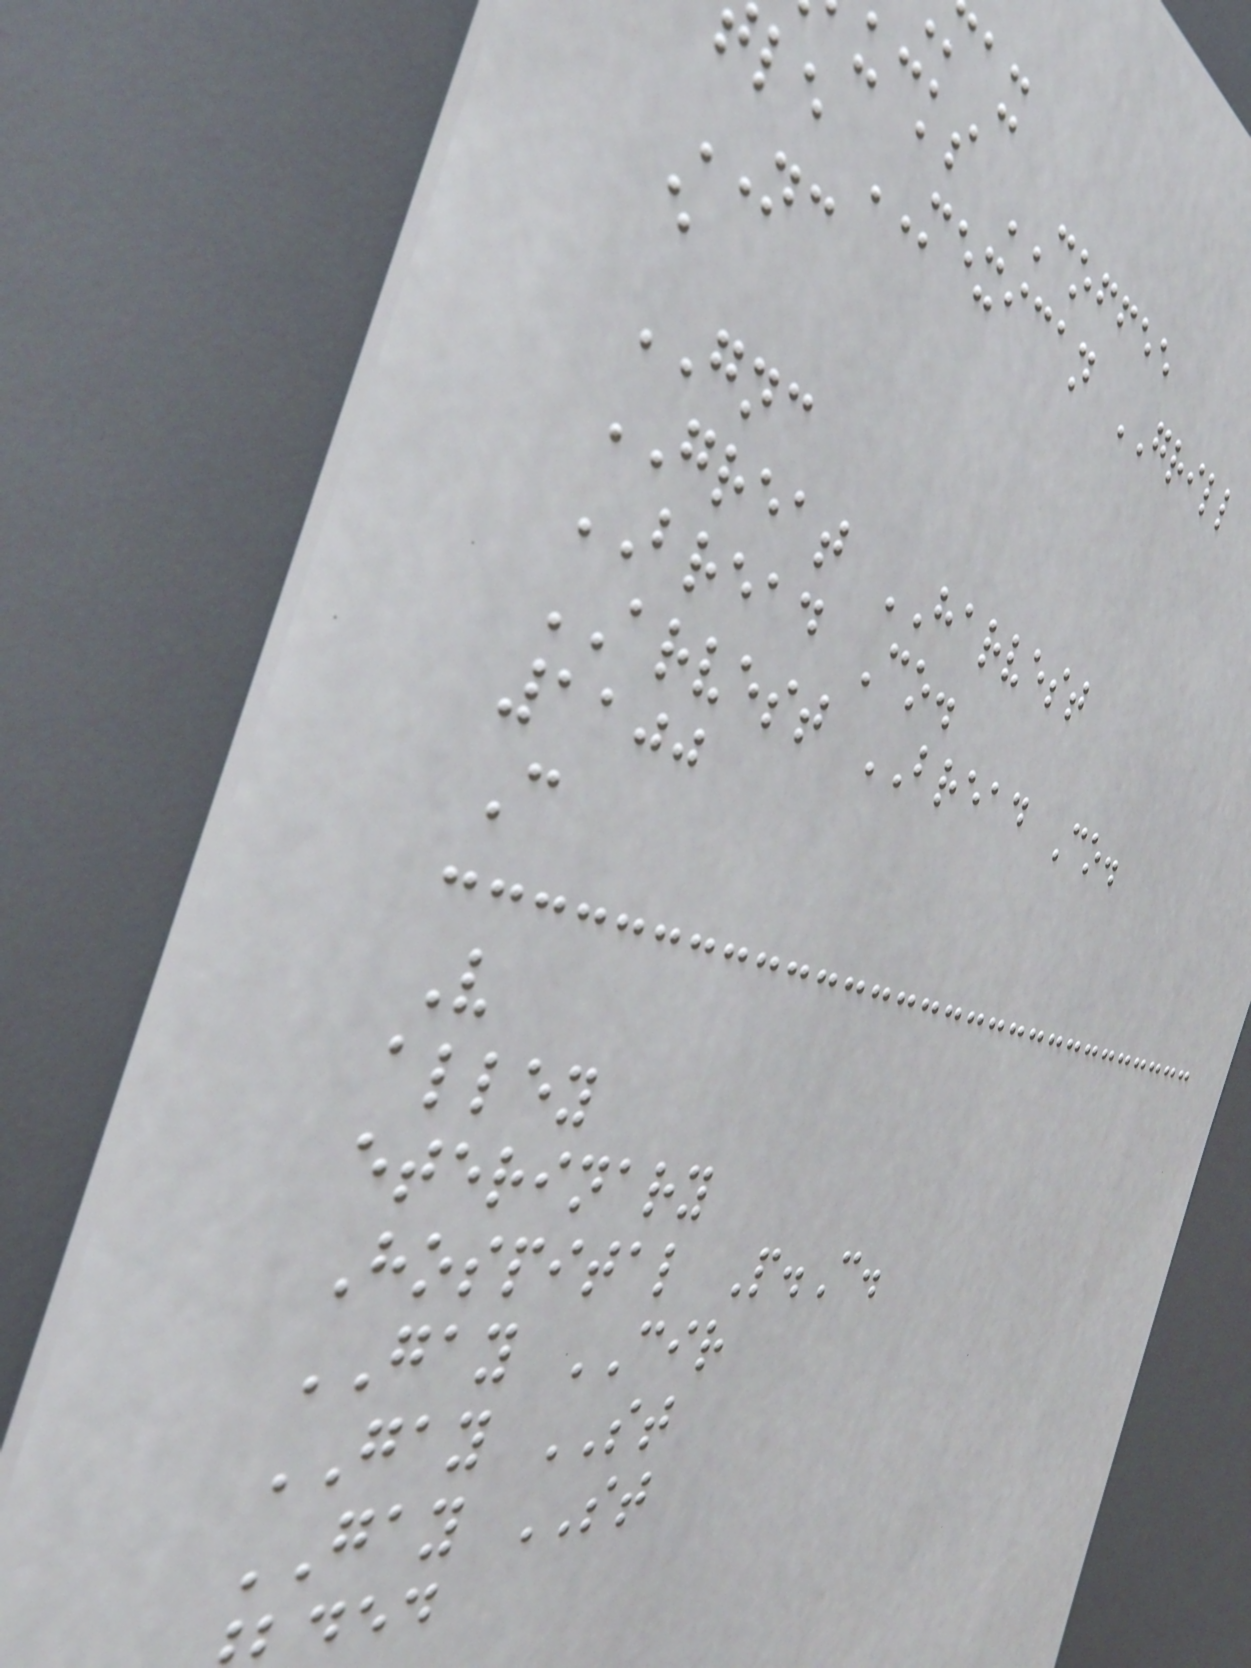ucks COFFEE
le MEXICAN GRILL
NC
e
GNC
GREAT HARVEST
BREAD Co.
ARVEST BREAD Co.
1100
C
V
alley
eterinary
Hospital P.C.
GAY CIR
GAY ST
GAY ST
